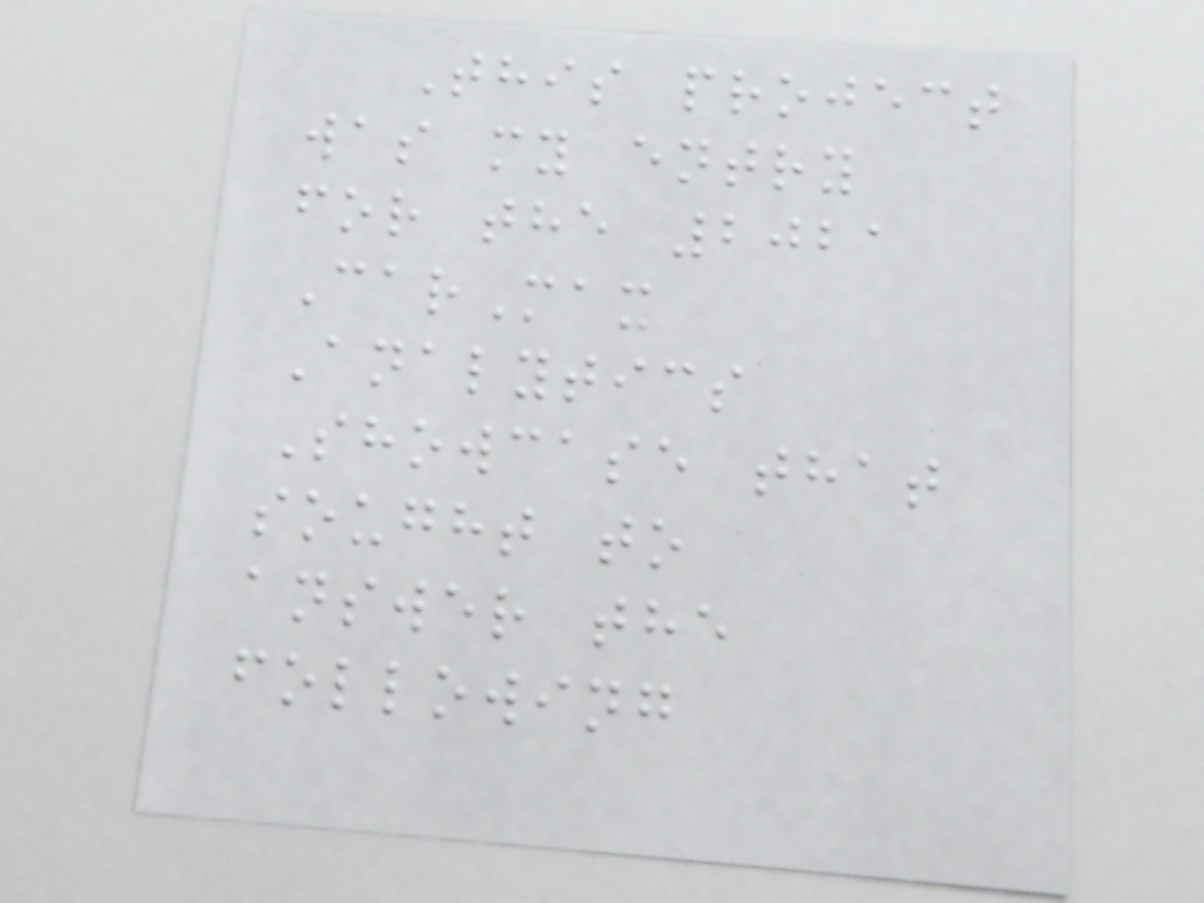This project
was my entry
for the 2021
CarMax
Analytics
Showcase that
sought to
answer the
following
